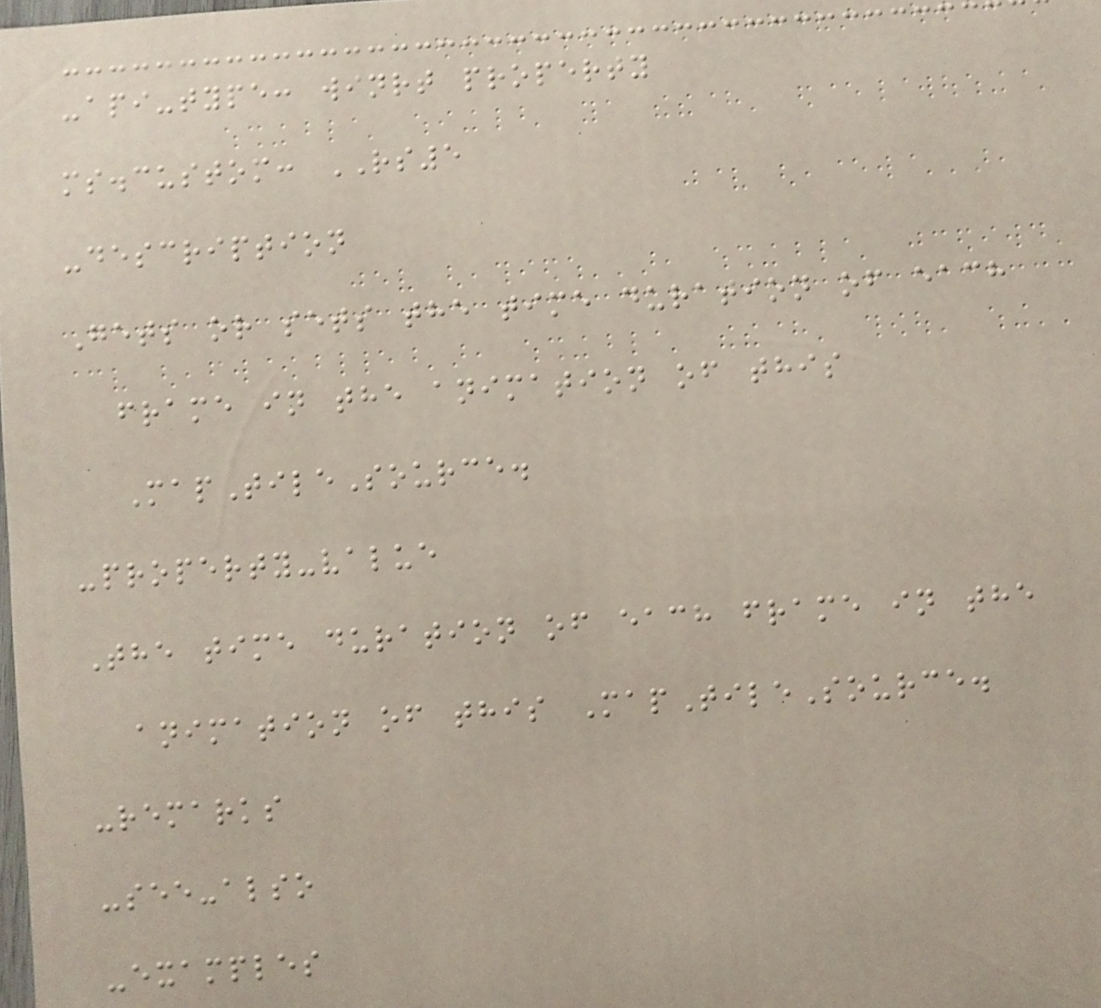-api-type: winrt property
ms.custom: RS5
-description
Gets or sets the time duration of each
frame in the animation of this
MapTileSource.
-property-value
The time duration of each frame in the
animation of this MapTileSource.
-remarks
-see-also
-examples
